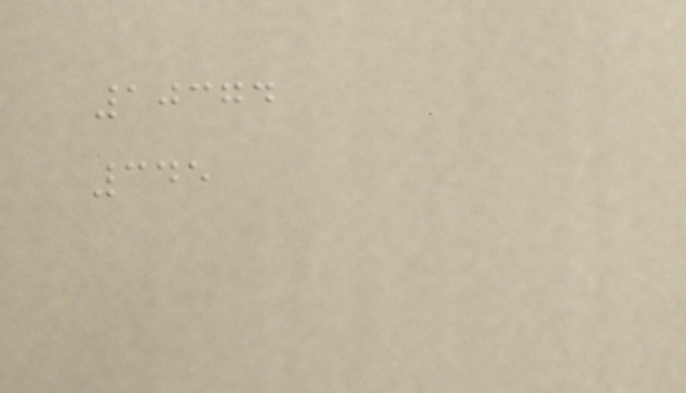10374
345
